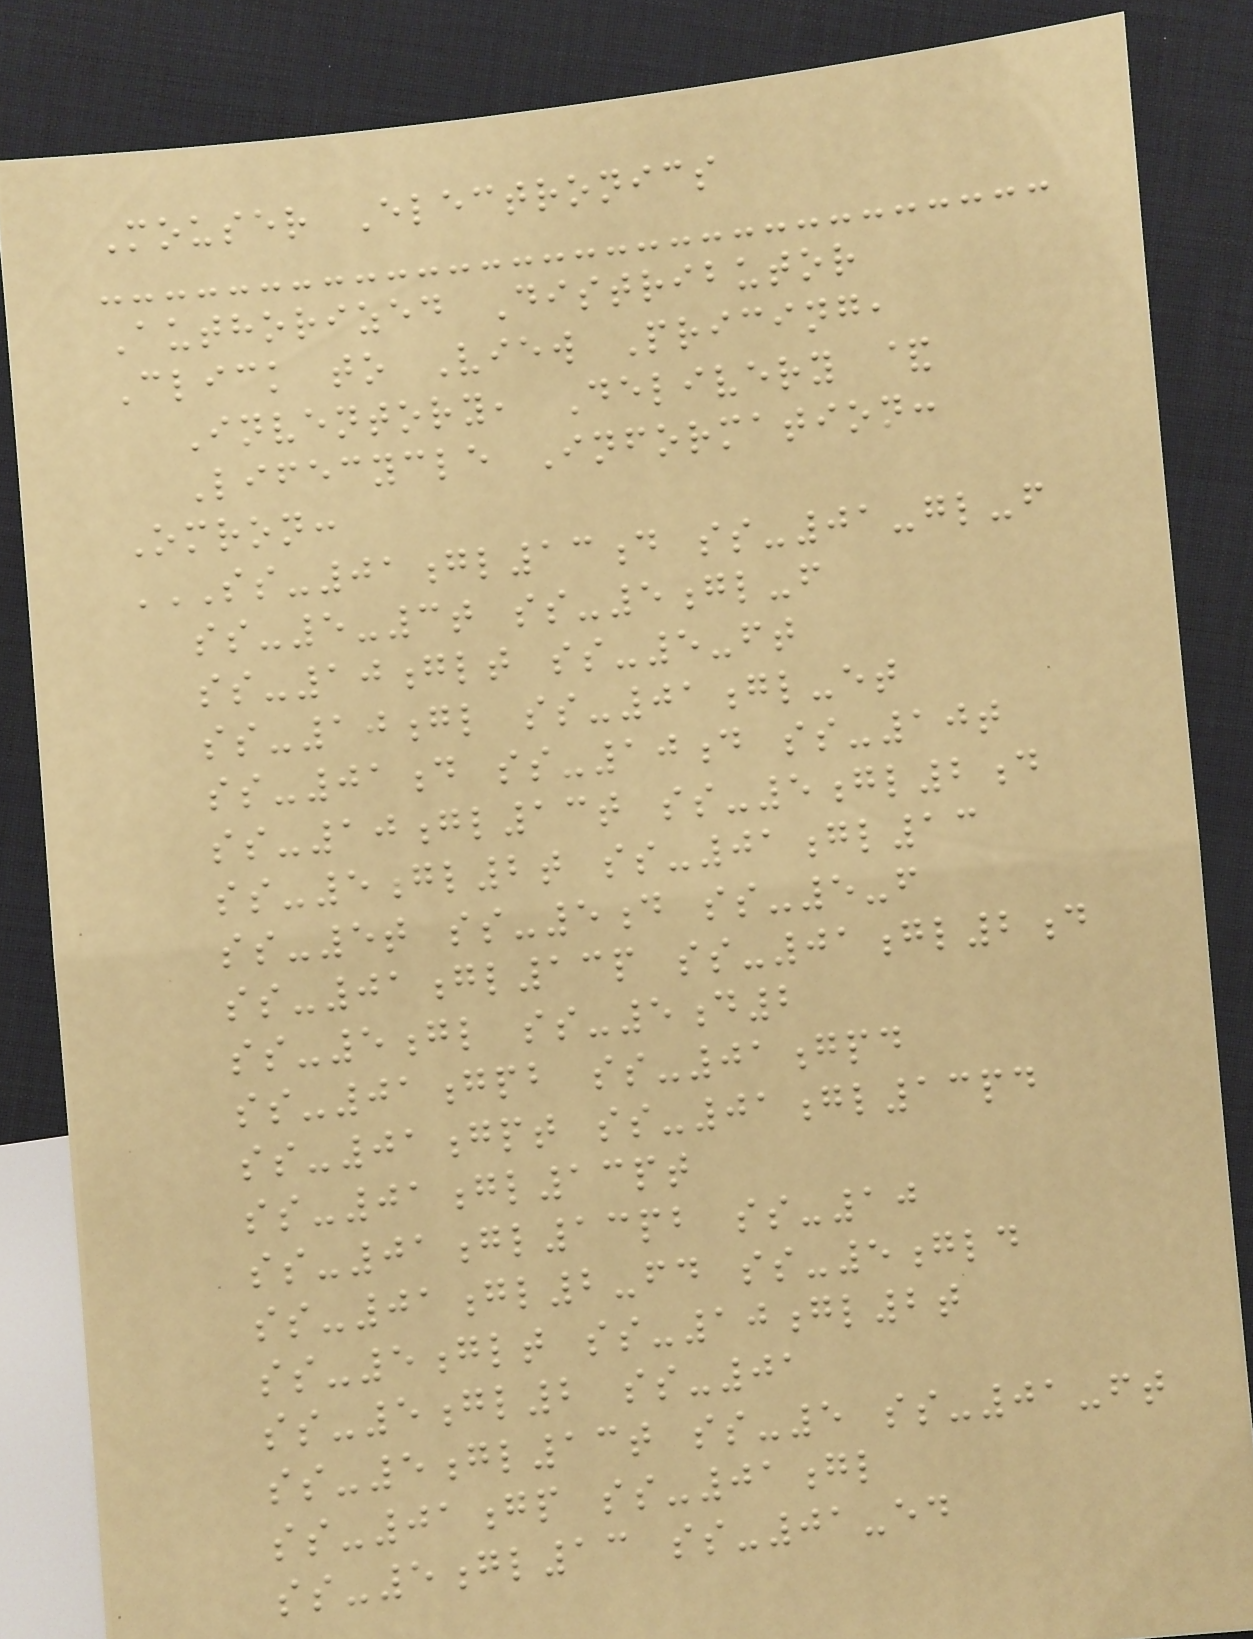Mouser Electronics
Authorized Distributor
Click to View Pricing,
Inventory, Delivery &
Lifecycle Information:
Omron:
SS-01GL13D SS-01-GL-F
SS-5-3T SS-5GL-F
SS-10GLT SS-5-FT
SS-10GL SS-01GL-ET
SS-01D SS-10D SS-10T
SS-10GL13T SS-5GL2D
SS-5GL2T SS-01GL13
SS-5T SS-5D SS-5-F
SS-01GL13P SS-01GL2D
SS-5GL SS-5D2
SS-01GPB SS-01GPD
SS-01GPT SS-01GL13PD
SS-01GL13PT
SS-01GL13PB SS-10
SS-01GL2-FD SS-5GLD
SS-5GLT SS-10GL2T
SS-5GL2 SS-01
SS-5GL13T SS-5 SS-01-FT
SS-01GP SS-01GL
SS-5GL13 SS-01-ED
